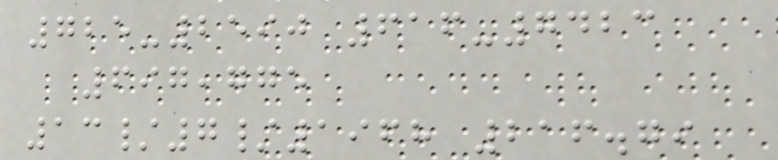725-2590 616-7423
697,775
13/7/1968 216.79
